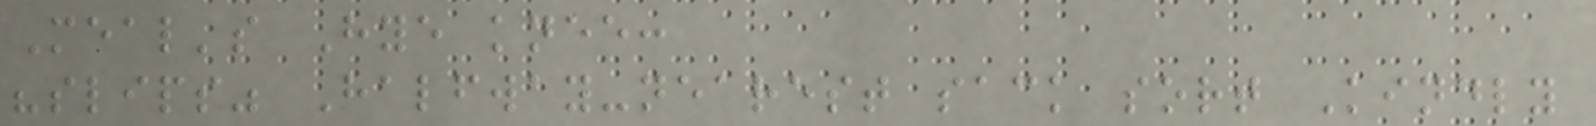Meal's Hye knee:
"slips" Halfway-nearest sack sort Kindly
